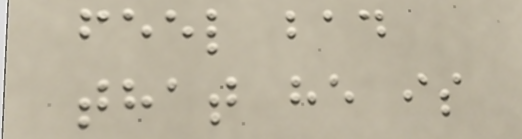feel bad
that he is
